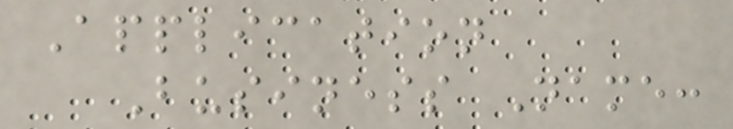Application
Business Name:
